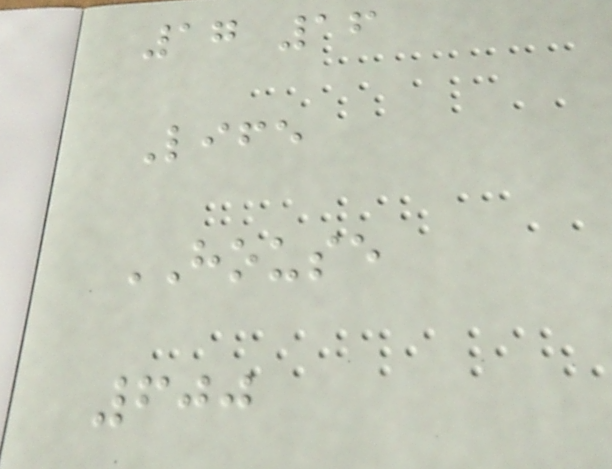17 16
Life
HOUSE
600
